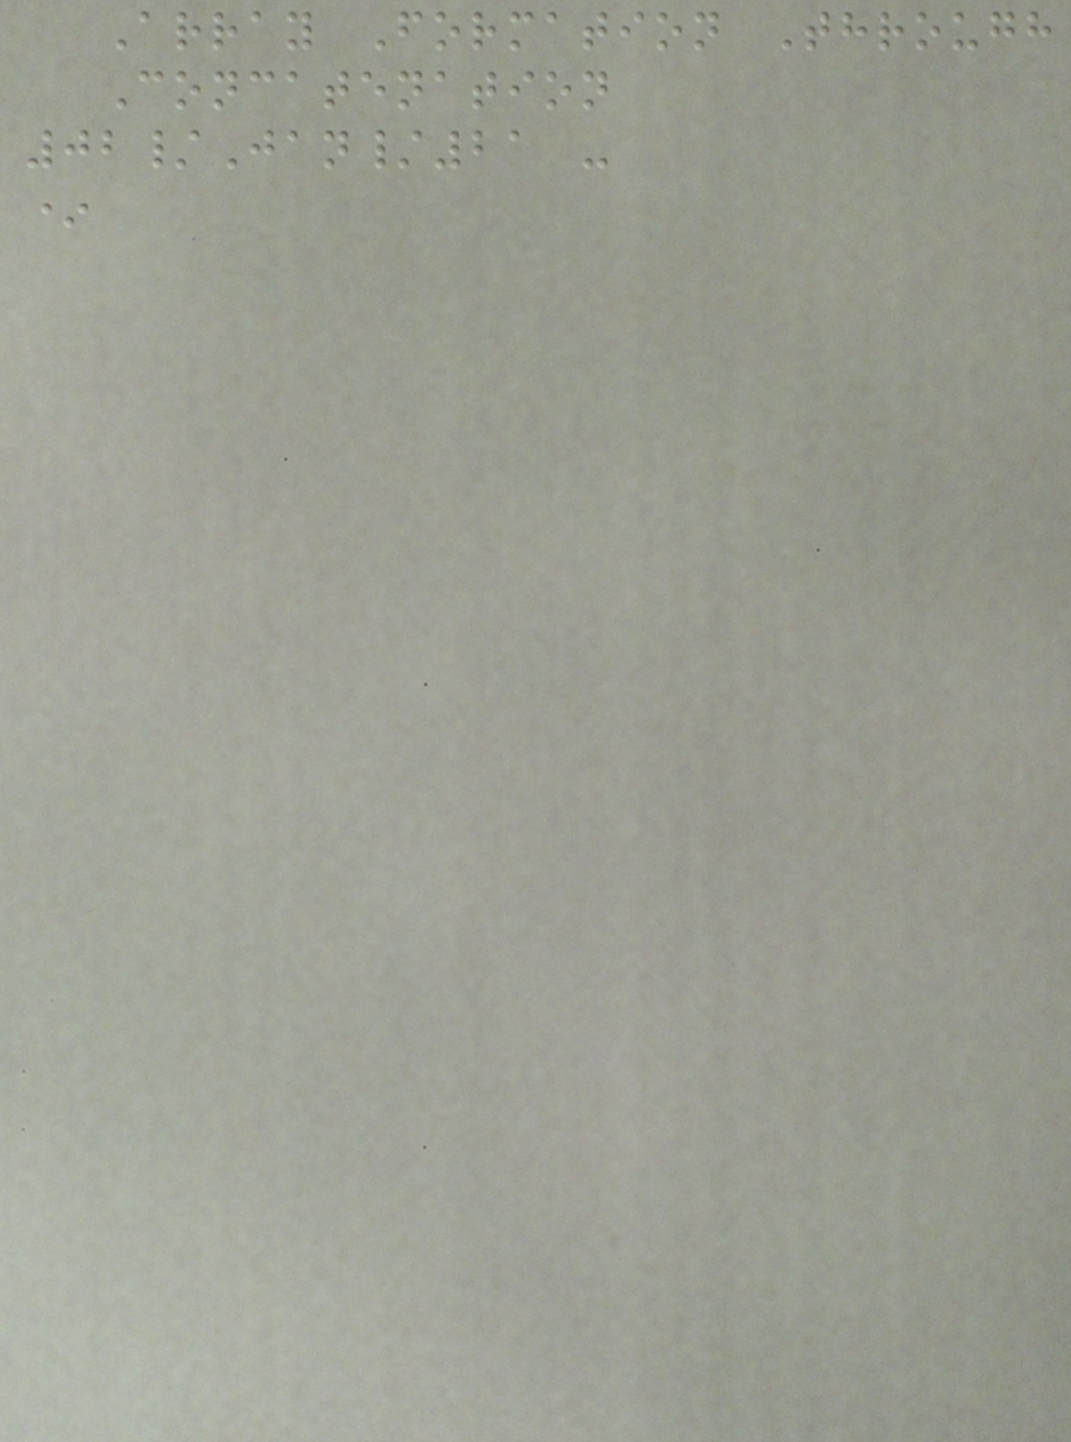Array Formation Through
Concatenation
02/Jan/21 -
*
